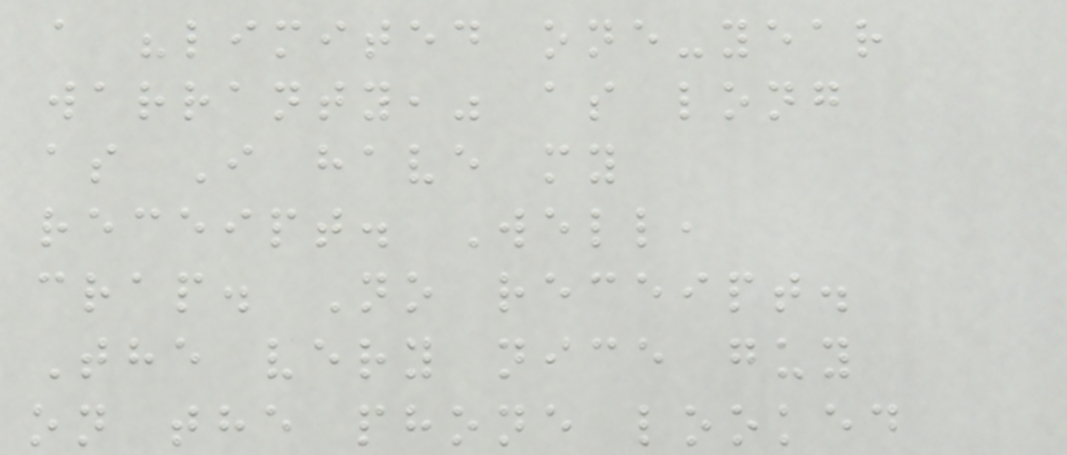a "limited one-year
warranty," as long
as I have my
receipt. Well,
crap. No receipt.
The very nice guy
on the phone looked
